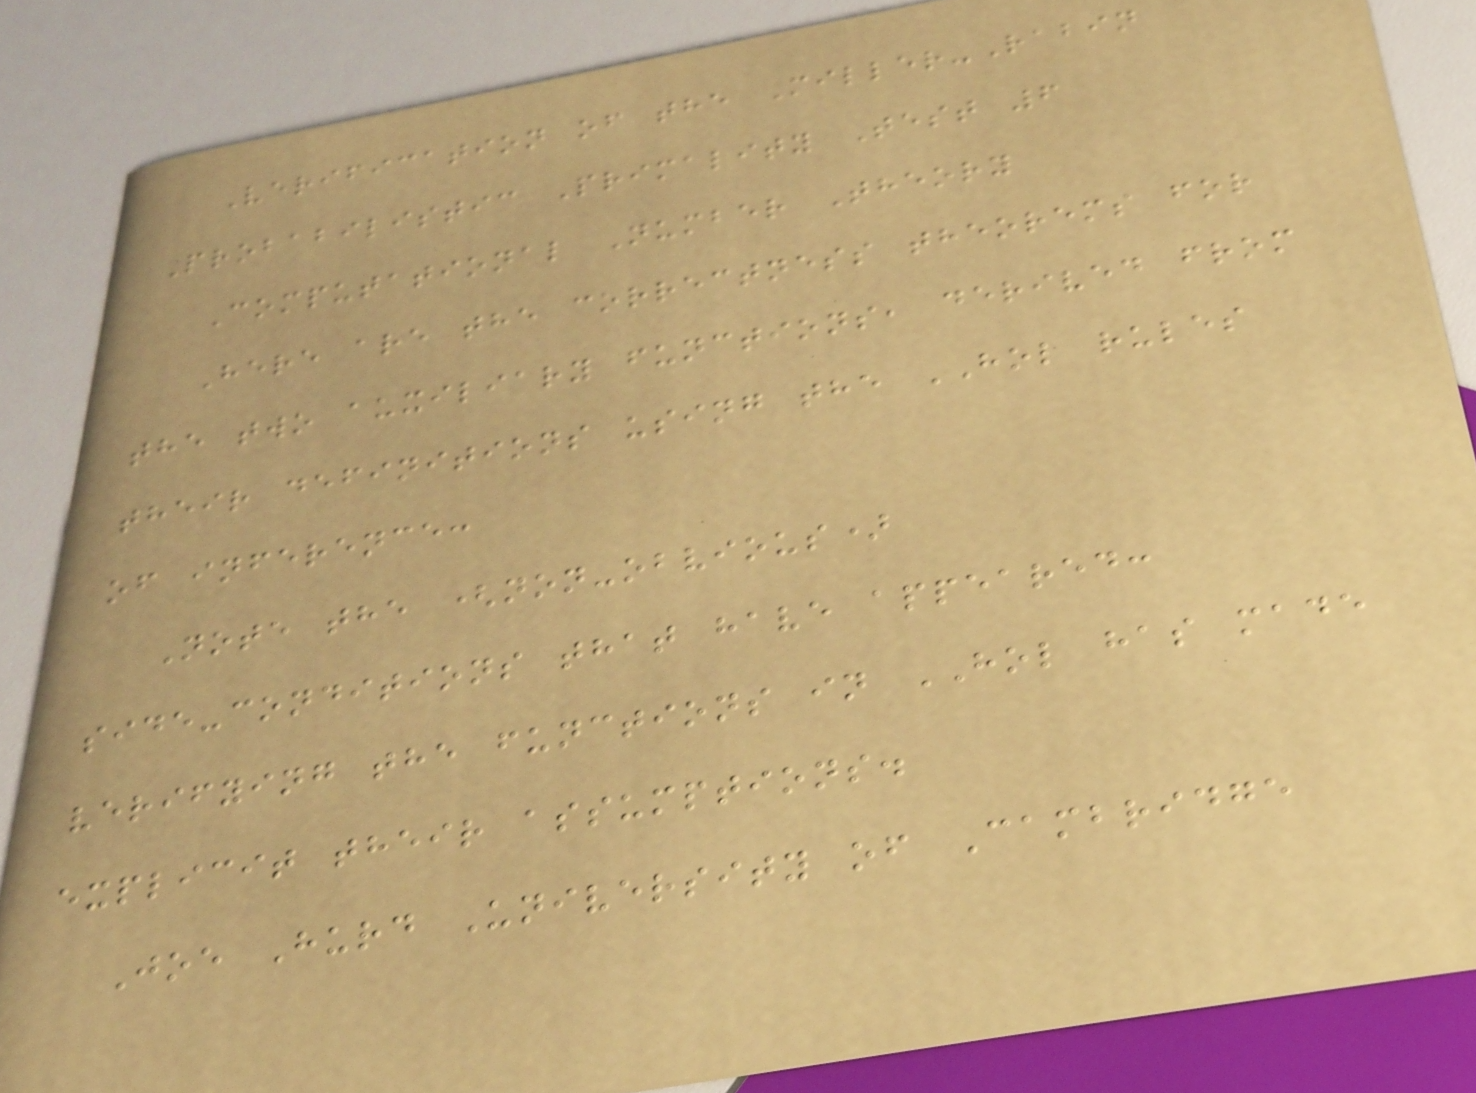Verification of the Miller-Rabin
Probabilistic Primality Test 6
Computational Number Theory
Here are the correctness theorems for
the two auxiliary functions, derived from
their definitions using the HOL rules
of inference:
Note the (non-obvious)
side-conditions that have appeared:
verifying the functions in HOL has made
explicit their assumptions.
Joe Hurd University of Cambridge
